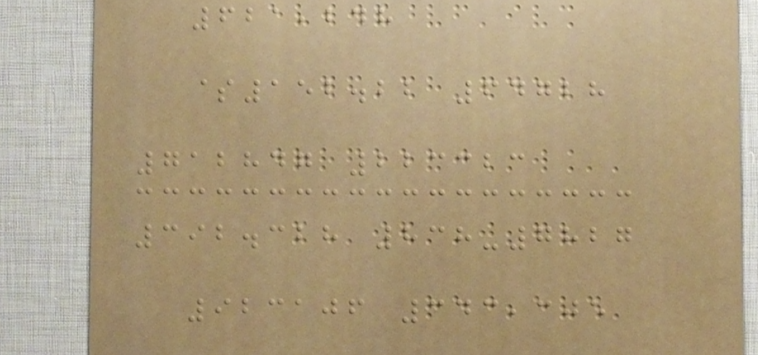621,248
$152.22 64728
712847 223323
392.328 838-7827
923106 343,305
